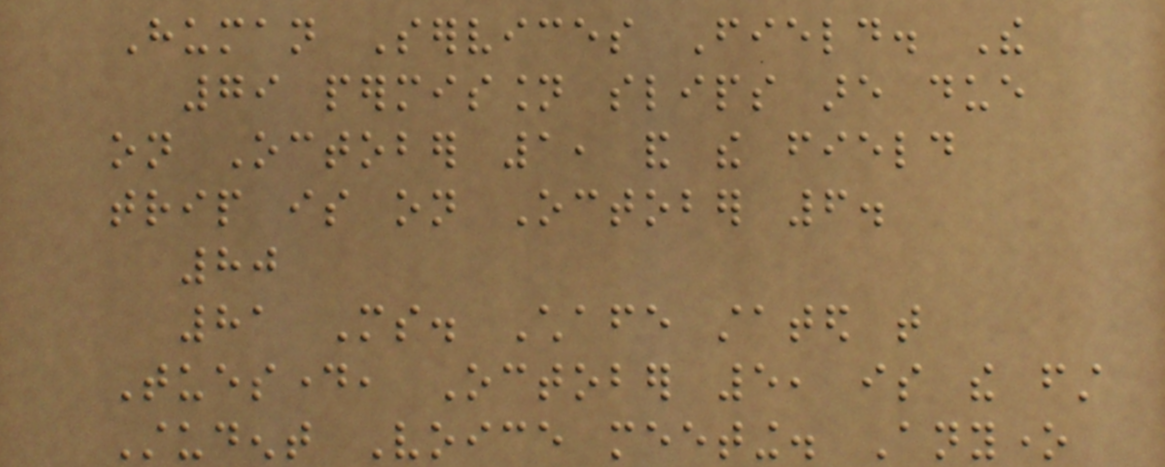Human Services Field. The
79 permission slips are due
on October 1, and the field
trip is on October 6.
80
81 Ms. Chafe stated that
Tuesday, October 5, is the first
Student Voice meeting. Anyone
